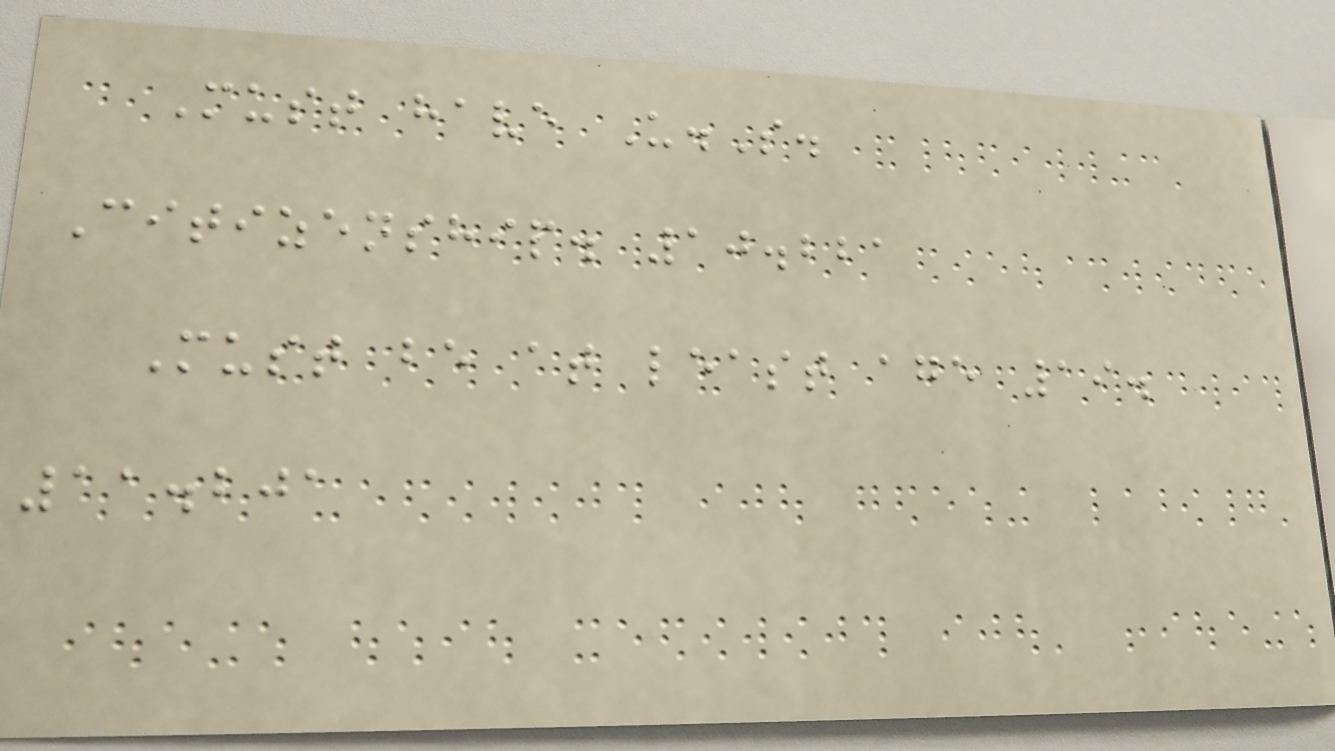Must have U.S.
Citizenship. 10.221
Must be at least age 19.
11.201
